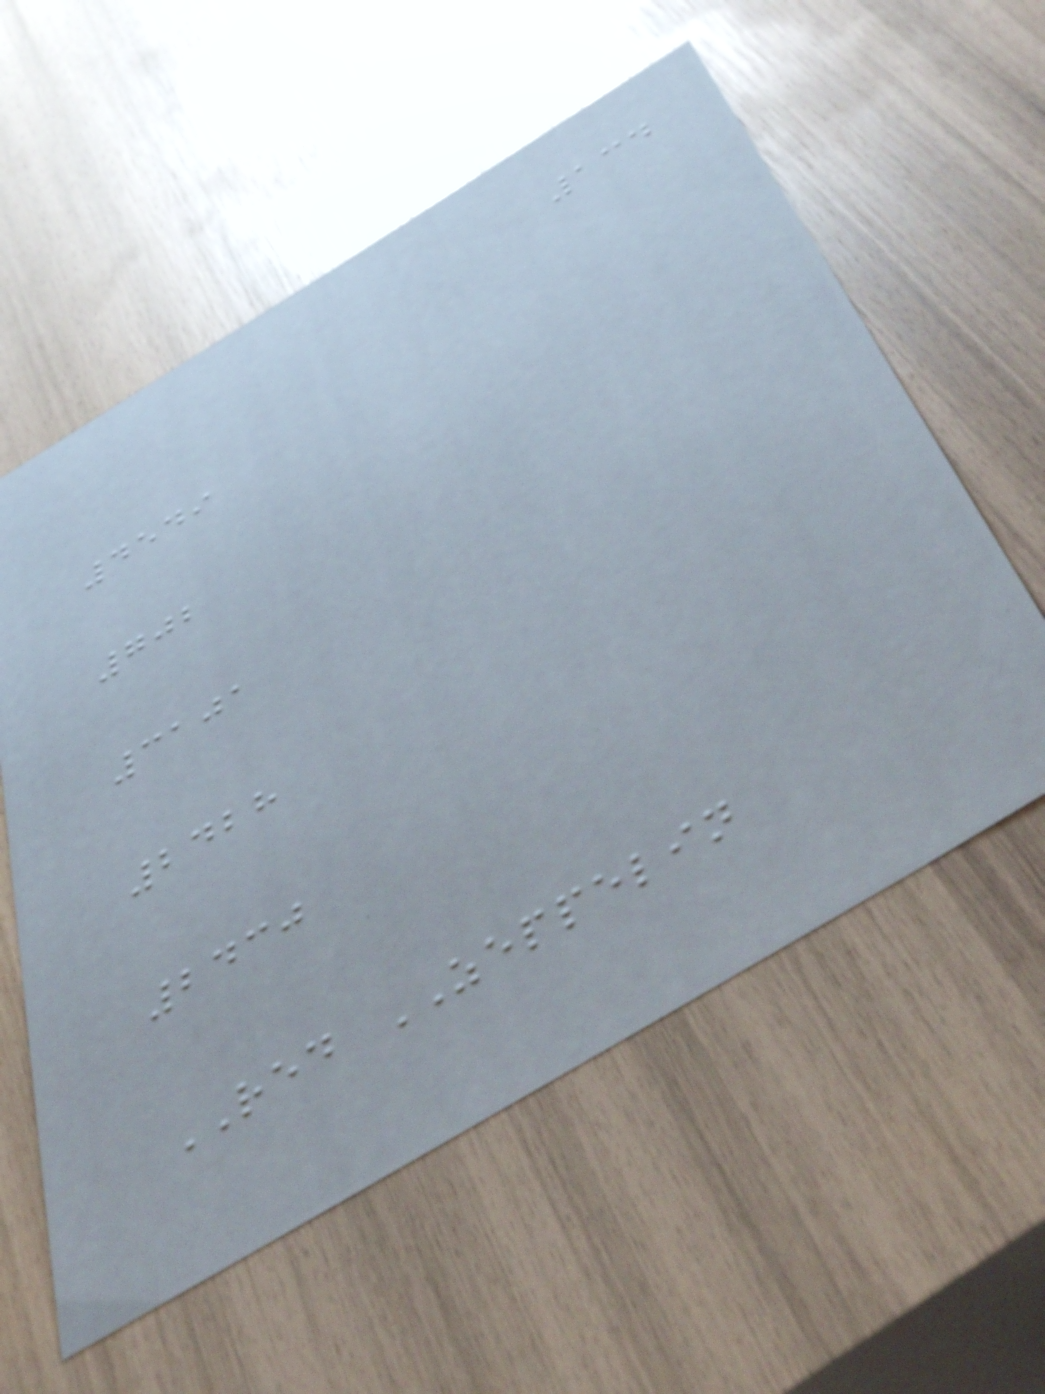134
4549
702
3101
2428
2430
RED ZEPPELIN
